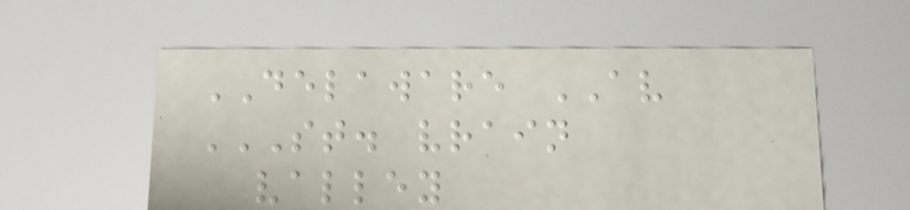DELAWARE AV
ST. VRAIN
VALLEY
